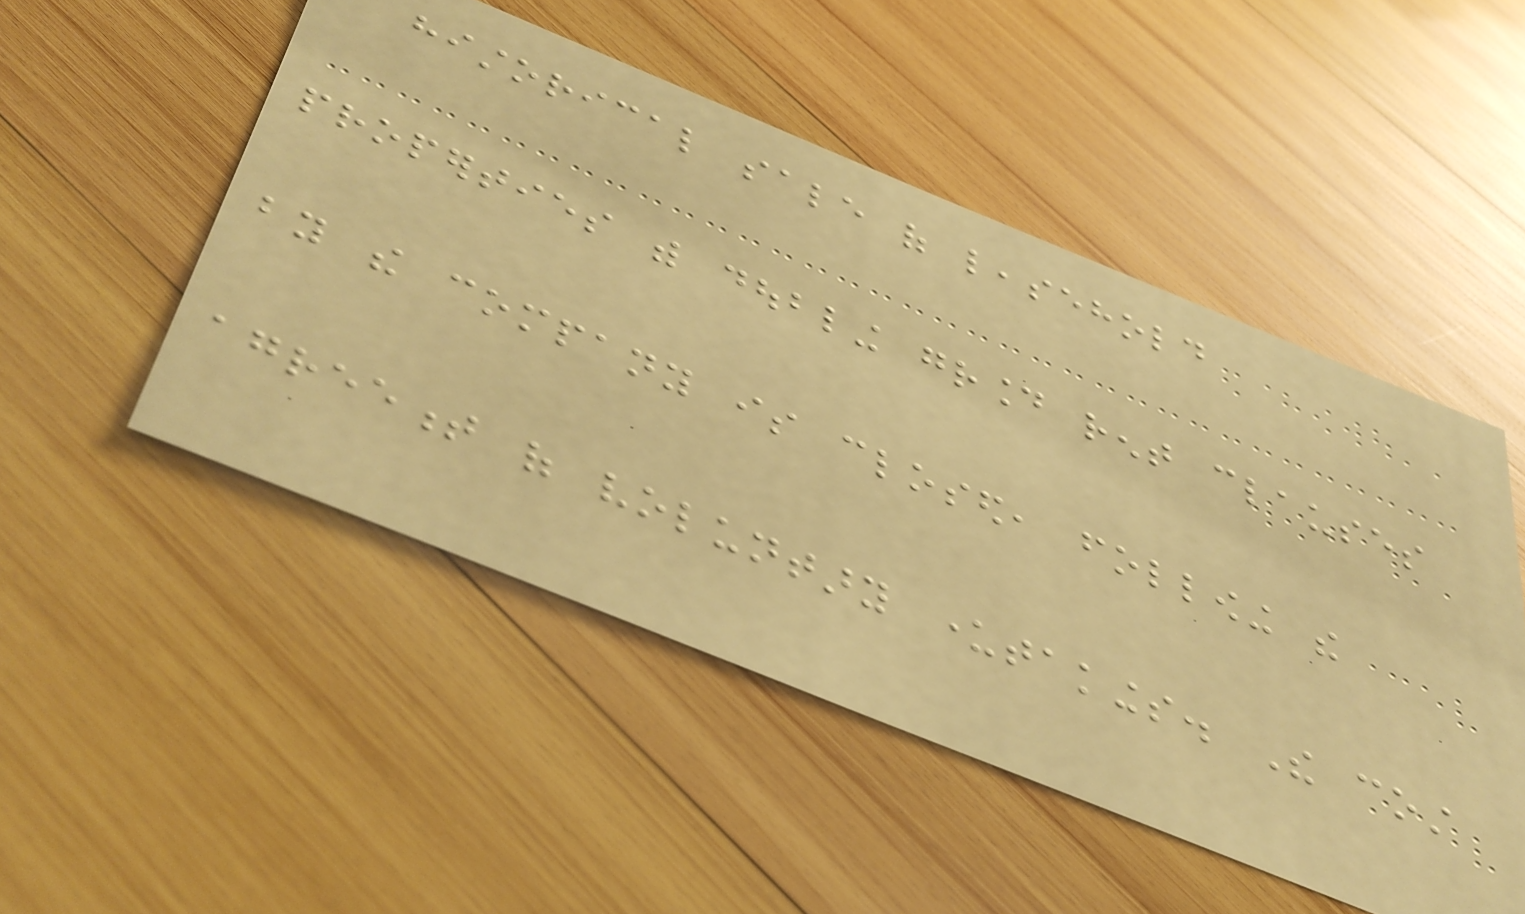historical sale of leasehold
properties with doubling ground rent clauses
by the company is closed, following the
agreement of voluntary undertakings. The cost
